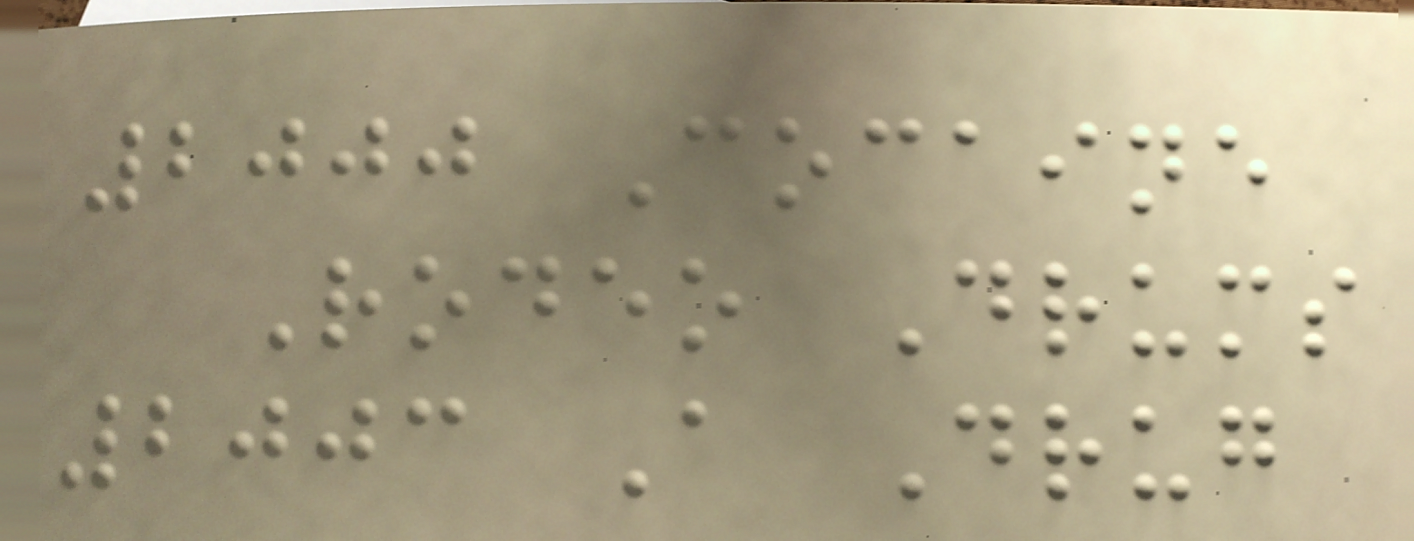2000 Cocaine
Rodeo Drums
2003 A Drug
